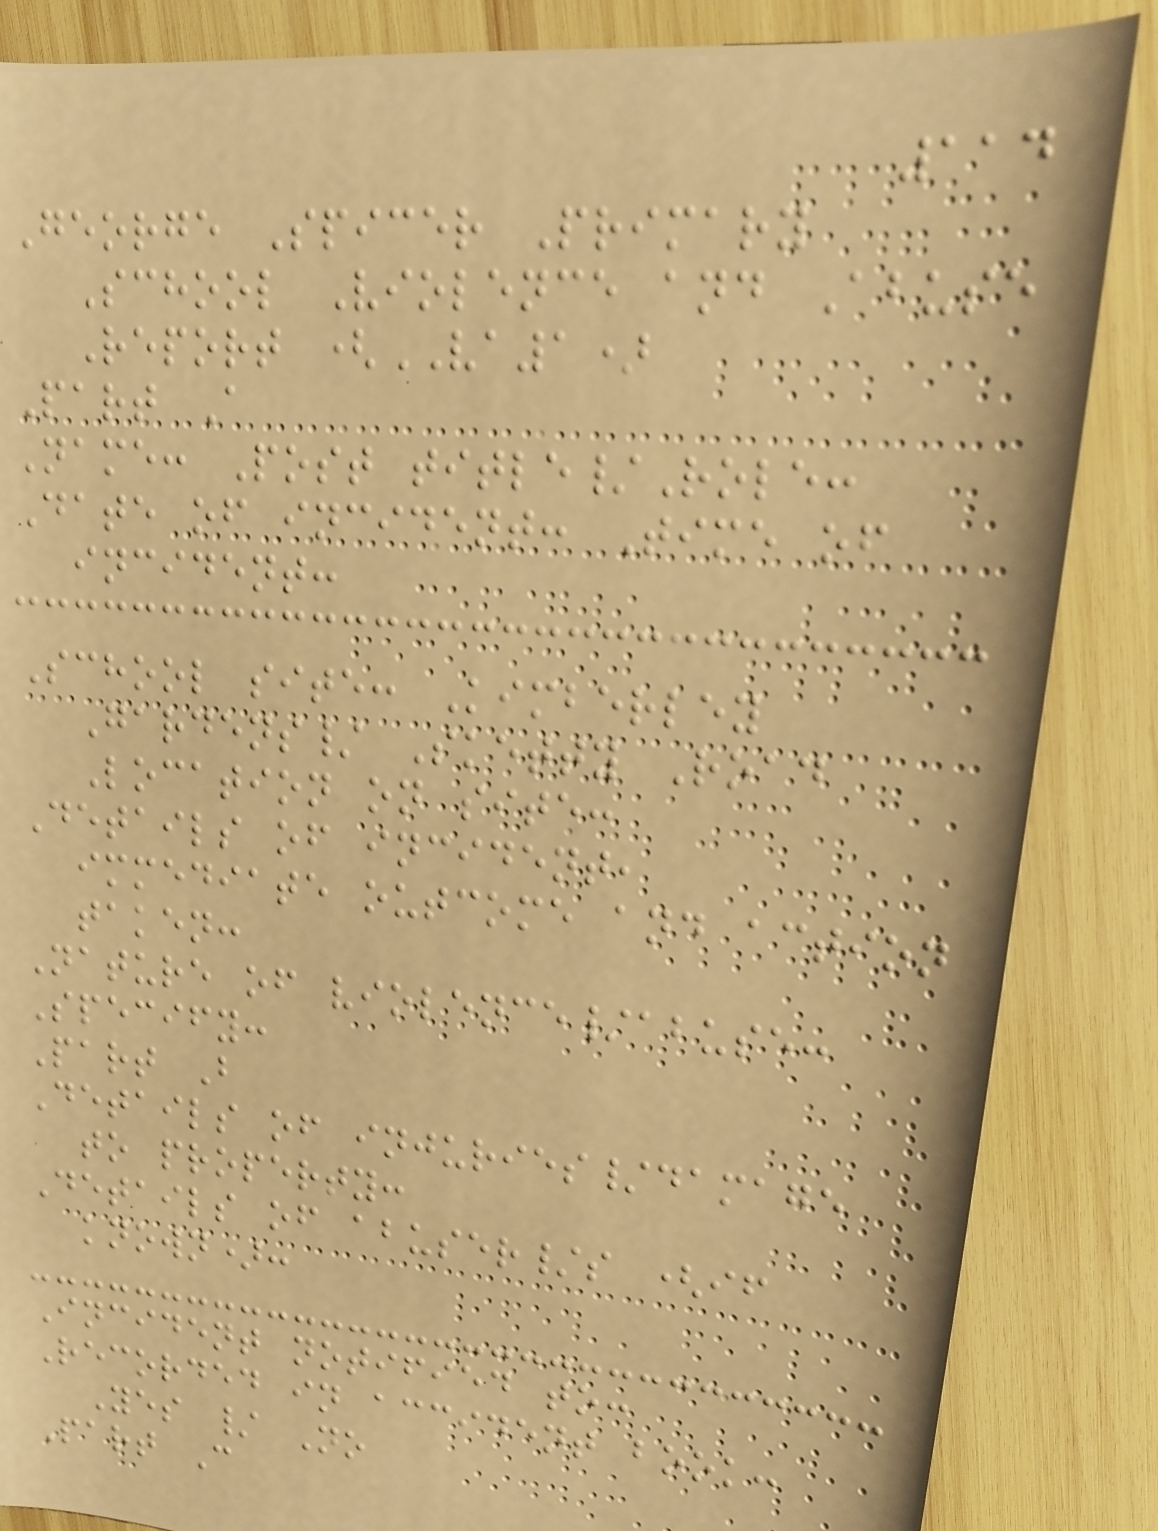114
George Spicer Primary
School Violence and Abuse
Report (VA1)
Part A
Name: Post title/Role:
Date of incident: Time of
incident:
School site: Kimberley
Gardens/ Sketty Road
Location on site:
Details of incident,
immediate outcome and action
taken:
Nature of violence/abuse:
Specify:
Part B
Details of injuries/damage
to property:
Details of abuser/s (if
known):
Incident notified to:
Recorded in accident book:
Yes / No
Part C
